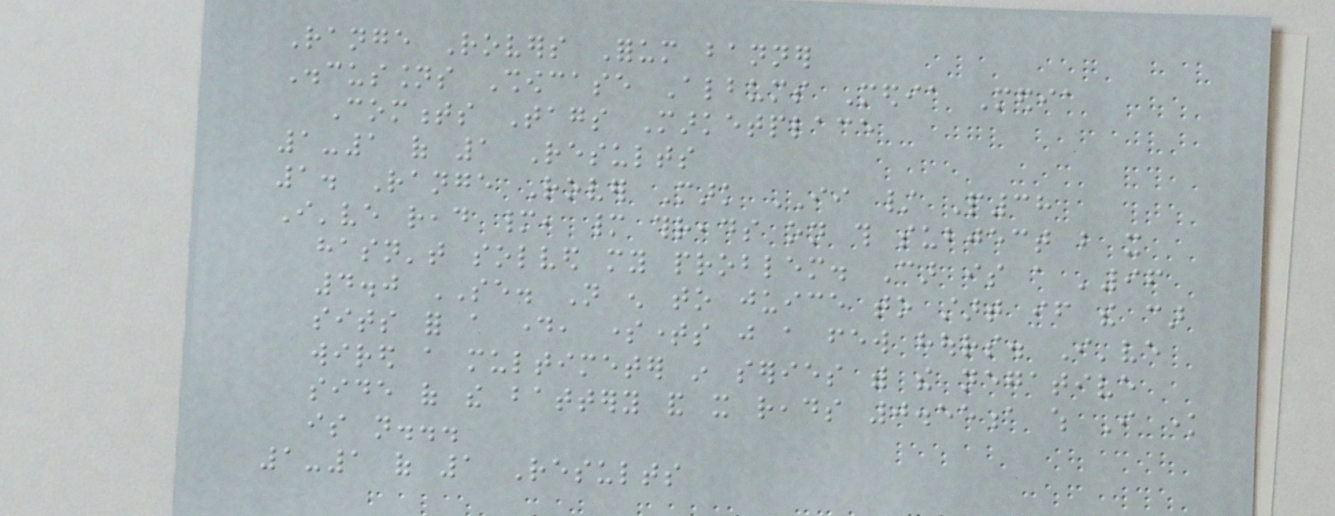Range Rovers Forum banner
Discussions Showcase Albums Media Media
Comments Tags Marketplace
1-1 of 1 Results
1. Range Rover Mark II / P38
I've read many, many threads on this subject but it
hasn't solved my problem. Car is a '96
4.0 SE. Not enough to juice to start if the car
sits for a day, sometimes just a few hours. I've
wired a multimeter in series with the negative
side of the battery and it reads 0.55a which I know
is not...
1-1 of 1 Results
